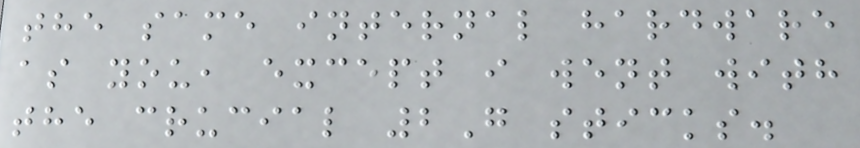the same internal hardware
as you, except i went with
the crucial 2G sticks.
